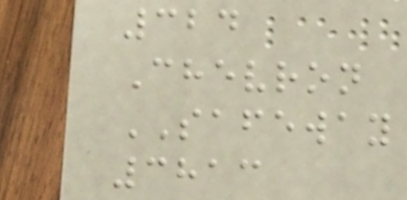324
Chevron
SAFEWAY
3813
